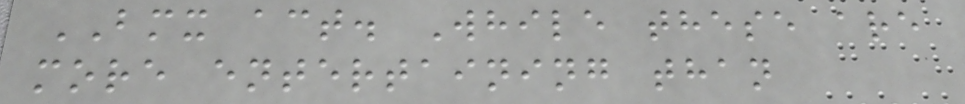BMX act. While these are
more entertaining than
